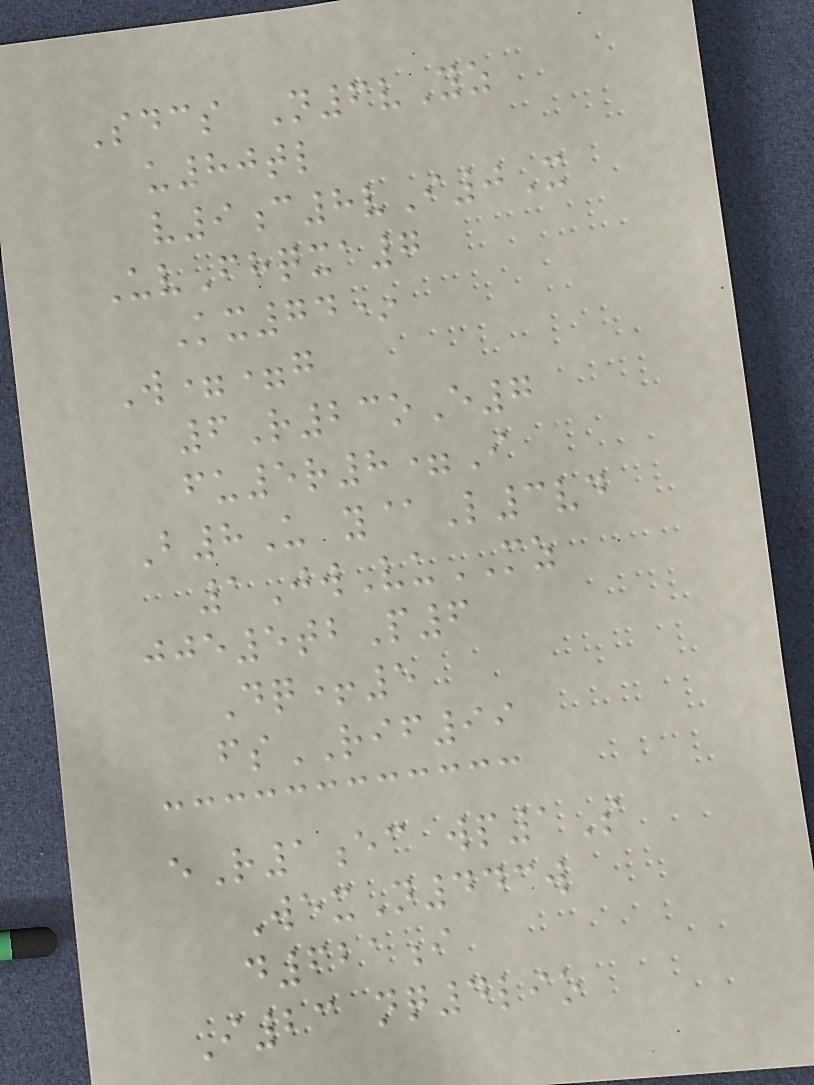Sdcs N6vYz
u80tl
v9c8vI0X
UvFhqxa7
Kx74*
W==g
6R23oE7
fu5r8=I
B8U y@L3vd
1JwVuMZ
jje5tbP6
Dq+5
fsRIF99
eR1ec wp1S
WexN443w
d621i
I23 nq4lio
